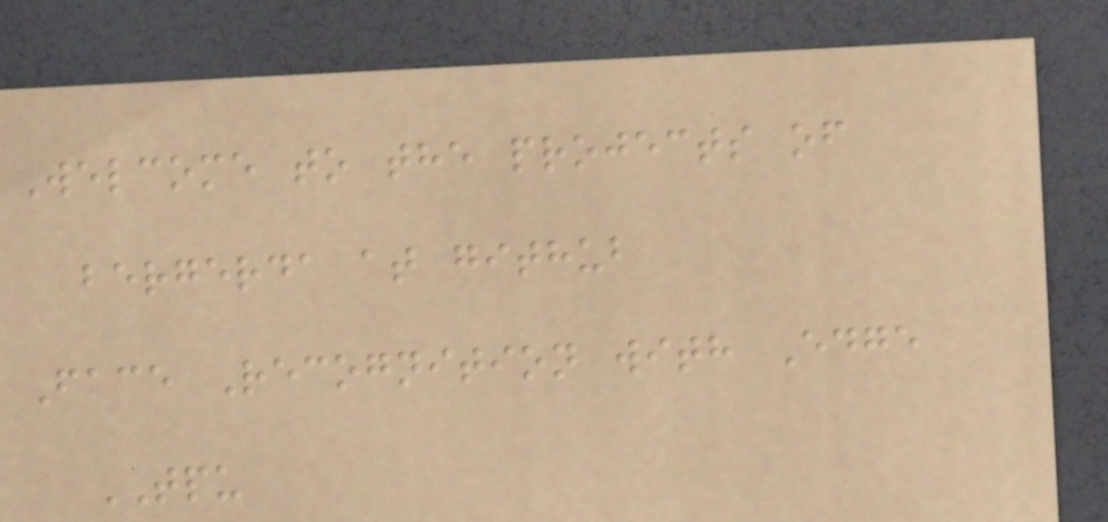Welcome to the projects of
bergerda at github
Face Recognition with Edge
TPU
